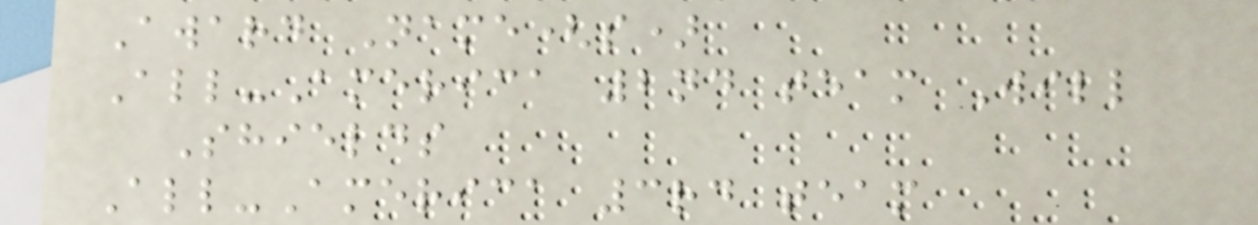Award Name(s)
All-America 2nd team Will
Shields
All-America 3rd team
